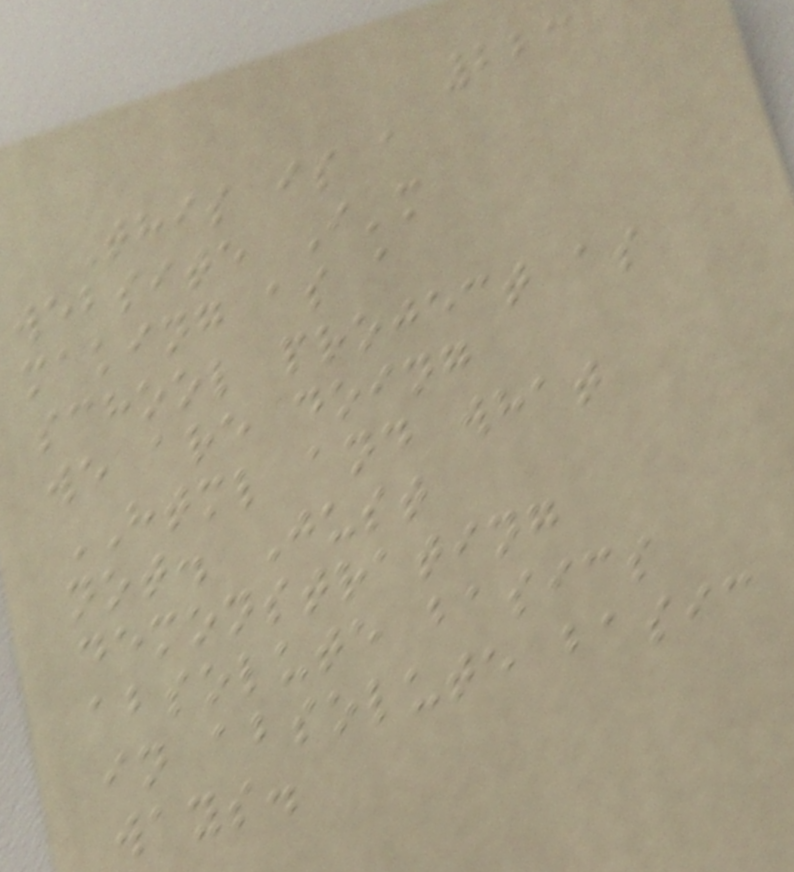223
This is a
website I'm
making as a
school project as
we are doing
HTML and what
not. Just
demonstrating
absolute basics
in absolute basic
ways.
